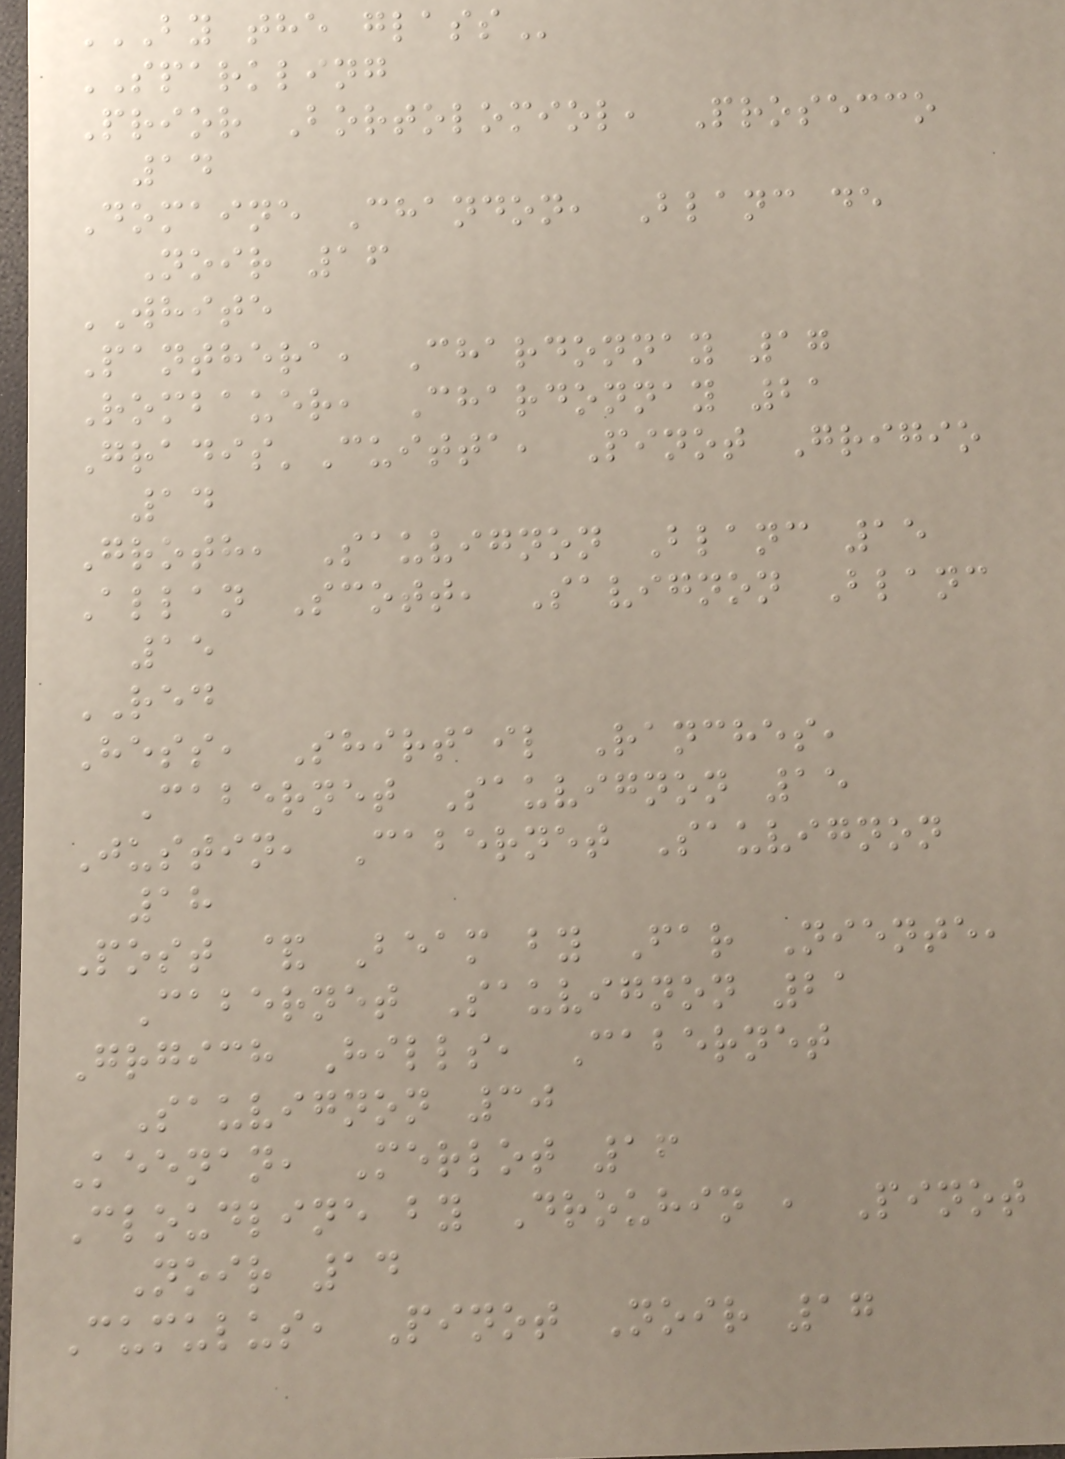BY THE GLASS
SPARKLING
Prior Bortolomiol, Prosecco
14
Domaine Chandon, Blanc de
Noir 16
WHITE
Panthera, Chardonnay 17
Rombauer, Chardonnay 21
Gradis'Cuitta, Pinot Grigio
14
Groth, Sauvignon Blanc 15
Allan Scott, Savignon Blanc
15
RED
Hess, Shirtail Ranches,
Cabernet Sauvignon 15
Justin, Cabernet Sauvignon
18
Post & Beam by Far Niente,
Cabernet Sauvignon 21
Grgich Hills, Cabernet
Sauvignon 30
Keenan, Merlot 16
Cloudline by Drouhin , Pinot
Noir 14
Cumulus, Pinot Noir 17
